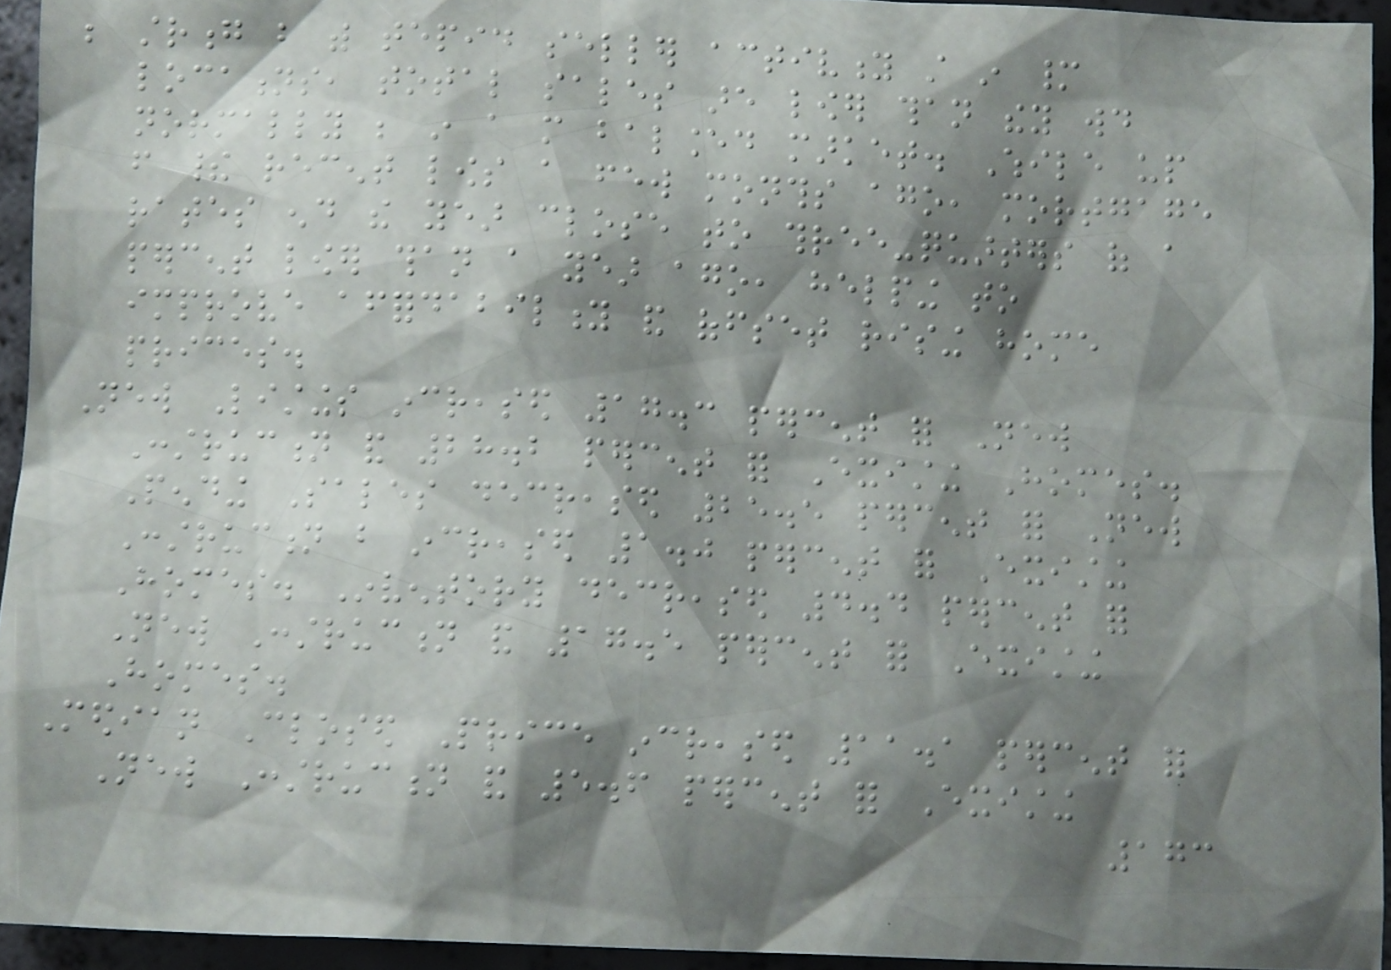be strong but with tepid seller activity still in many
locations, total sales are lower than they would
normally be in a more balanced market. While up
from their recent lows a few months ago, mortgage
rates end the year close to three-quarters of a
percent lower than a year ago, helping to
improve affordability and offset rising home
prices.
New Listings increased 17.3 percent for New
Construction and 28.2 percent for Existing Homes.
Pending Sales decreased 25.5 percent for New
Construction but increased 1.0 percent for Existing
Homes. Inventory decreased 4.4 percent for
New Construction and 17.5 percent for Existing
Homes.
Median Closed Price increased 11.1 percent for
New Construction and 5.6 percent for Existing
173
